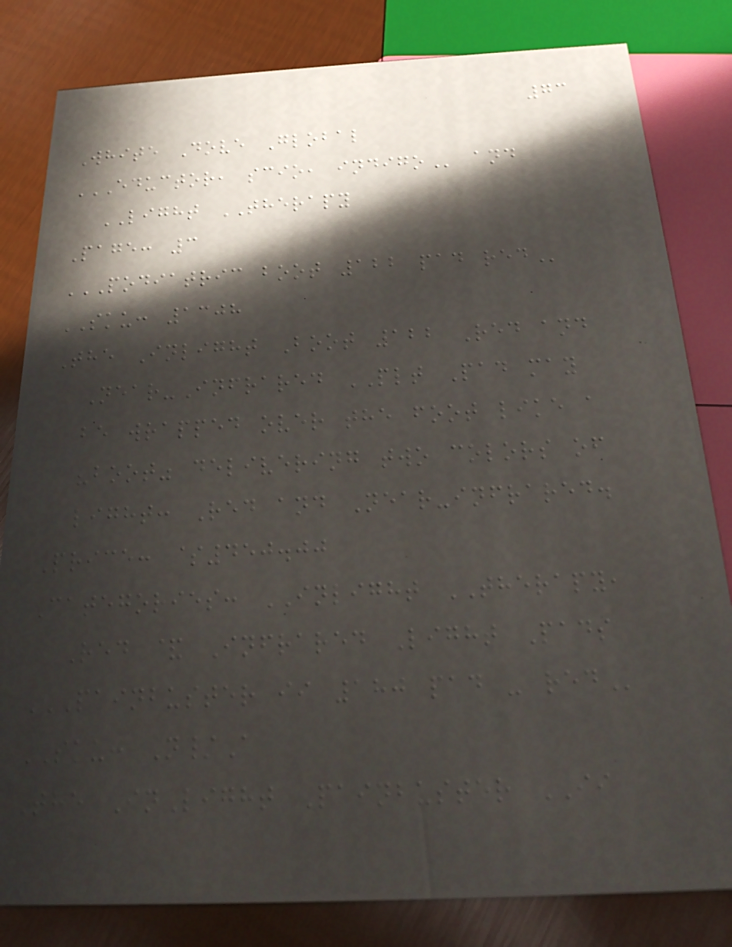73
White Dove Global
EDUCTOR, SCIO, INDIGO and
LIGHT THERAPY
Page: 3
PODIATRIC BOOT 122 PAD RED
SKU: 1308
The Inlight Boot 122 Red and
Near-Infrared PLT Pad may
be wrapped over the foot like a
"boot" delivering two colors of
light: Red and Near-infrared.
Price: $450.00
Categories: INLIGHT THERAPY,
Red & Infrared Light Pads
PAINBUSTER II 180 PAD - RED
SKU: N/A
The InLight Painbuster II
